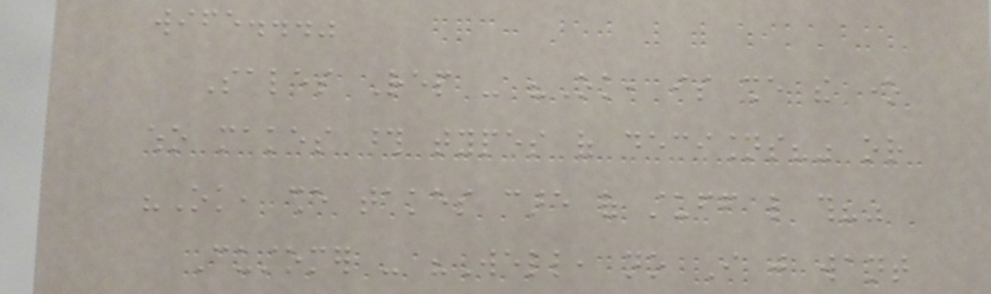wife..."
Sales Rep - "Ok, is she the one
who makes those types of decisions?" or
"Ok, she takes care of stuff like this?"
Customer - "Well, no I just want
